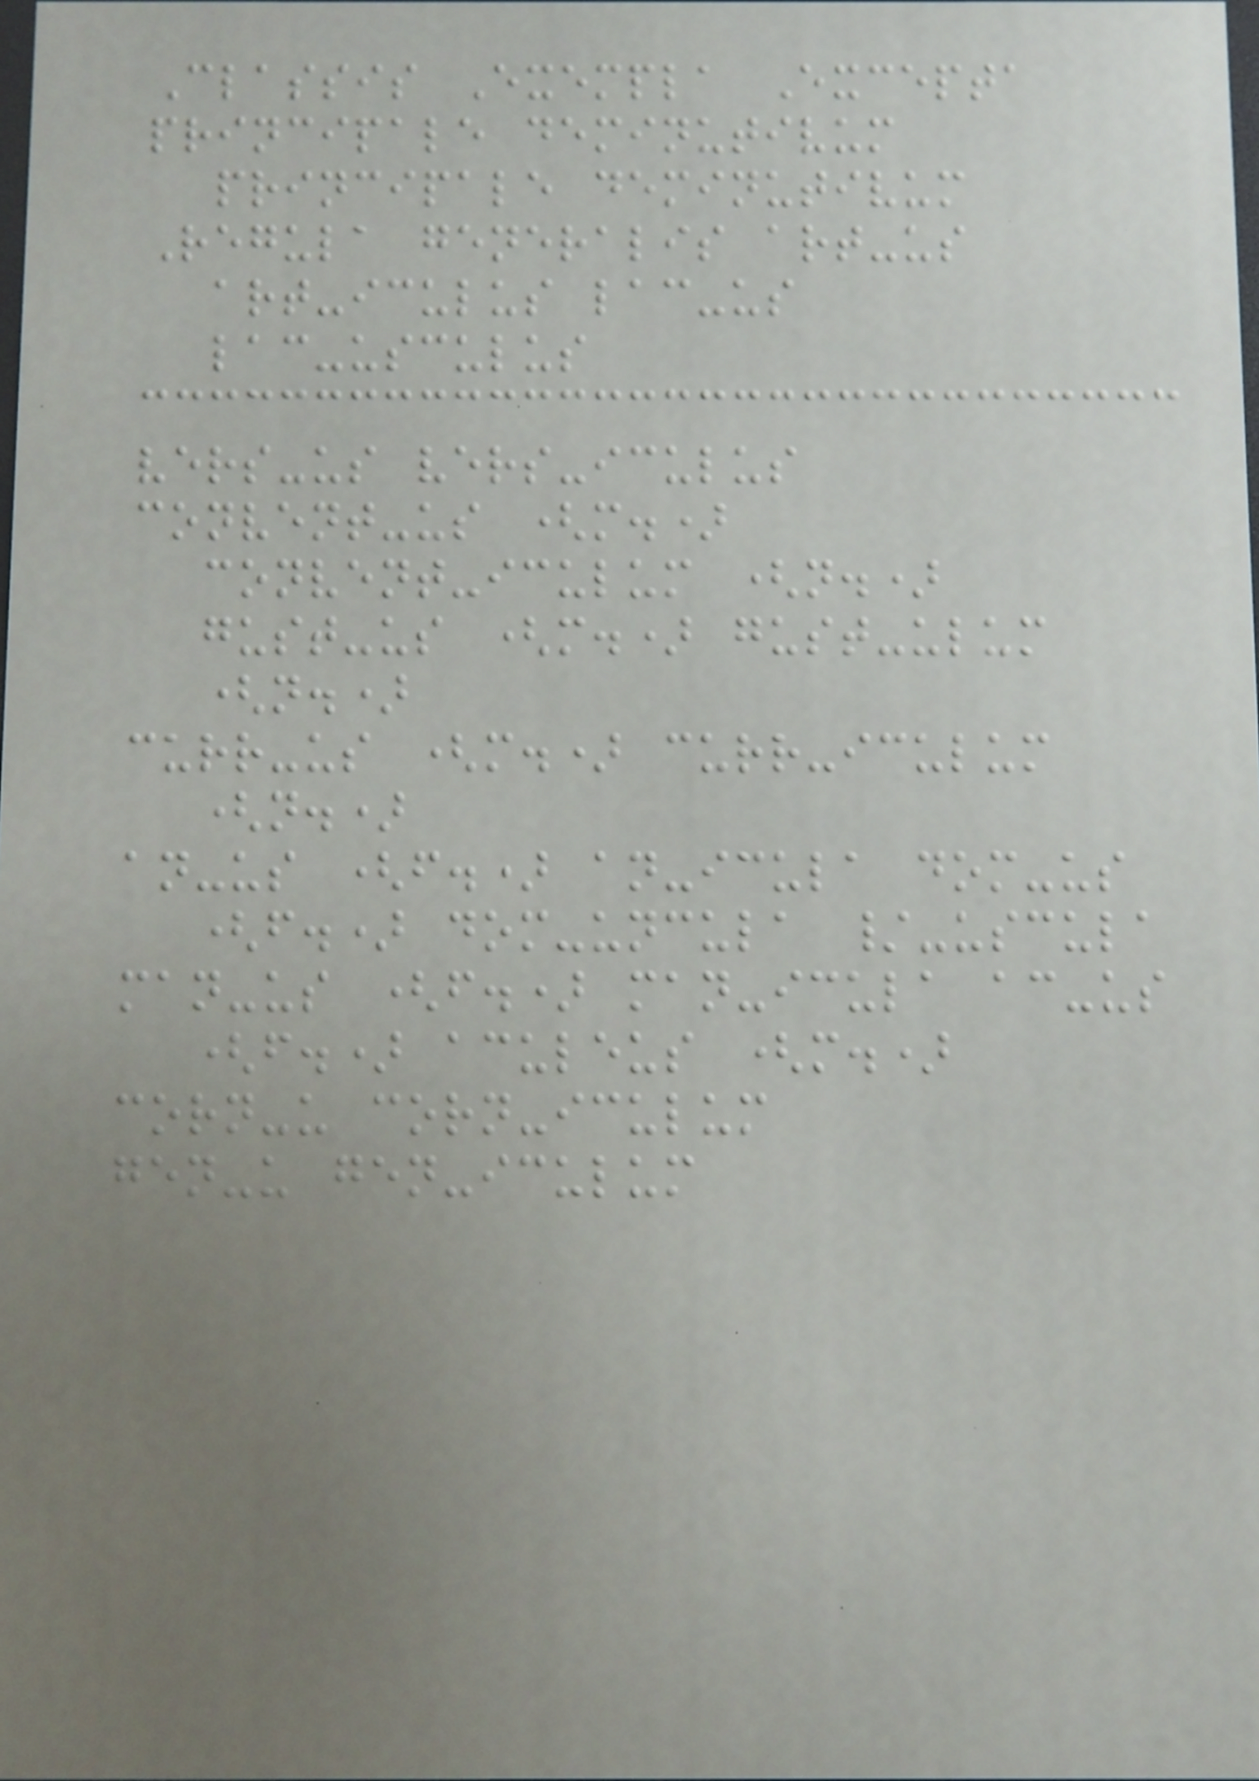Classis Exempla Excepta
principale deminutivum
principale deminutivum
Regula generalis art-us
art-iculus lac-us
lac-usculus
vers-us vers-iculus
convent-us (m.)
convent-iculum (n.)
gust-us (m.) gust-ulum
(n.)
curr-us (m.) curr-iculum
(n.)
an-us (f.) an-icula dom-us
(f.) dom-uncula /-uscula
man-us (f.) man-icula ac-us
(f.) aculeus (m.)
corn-u corn-iculum
gen-u gen-iculum
